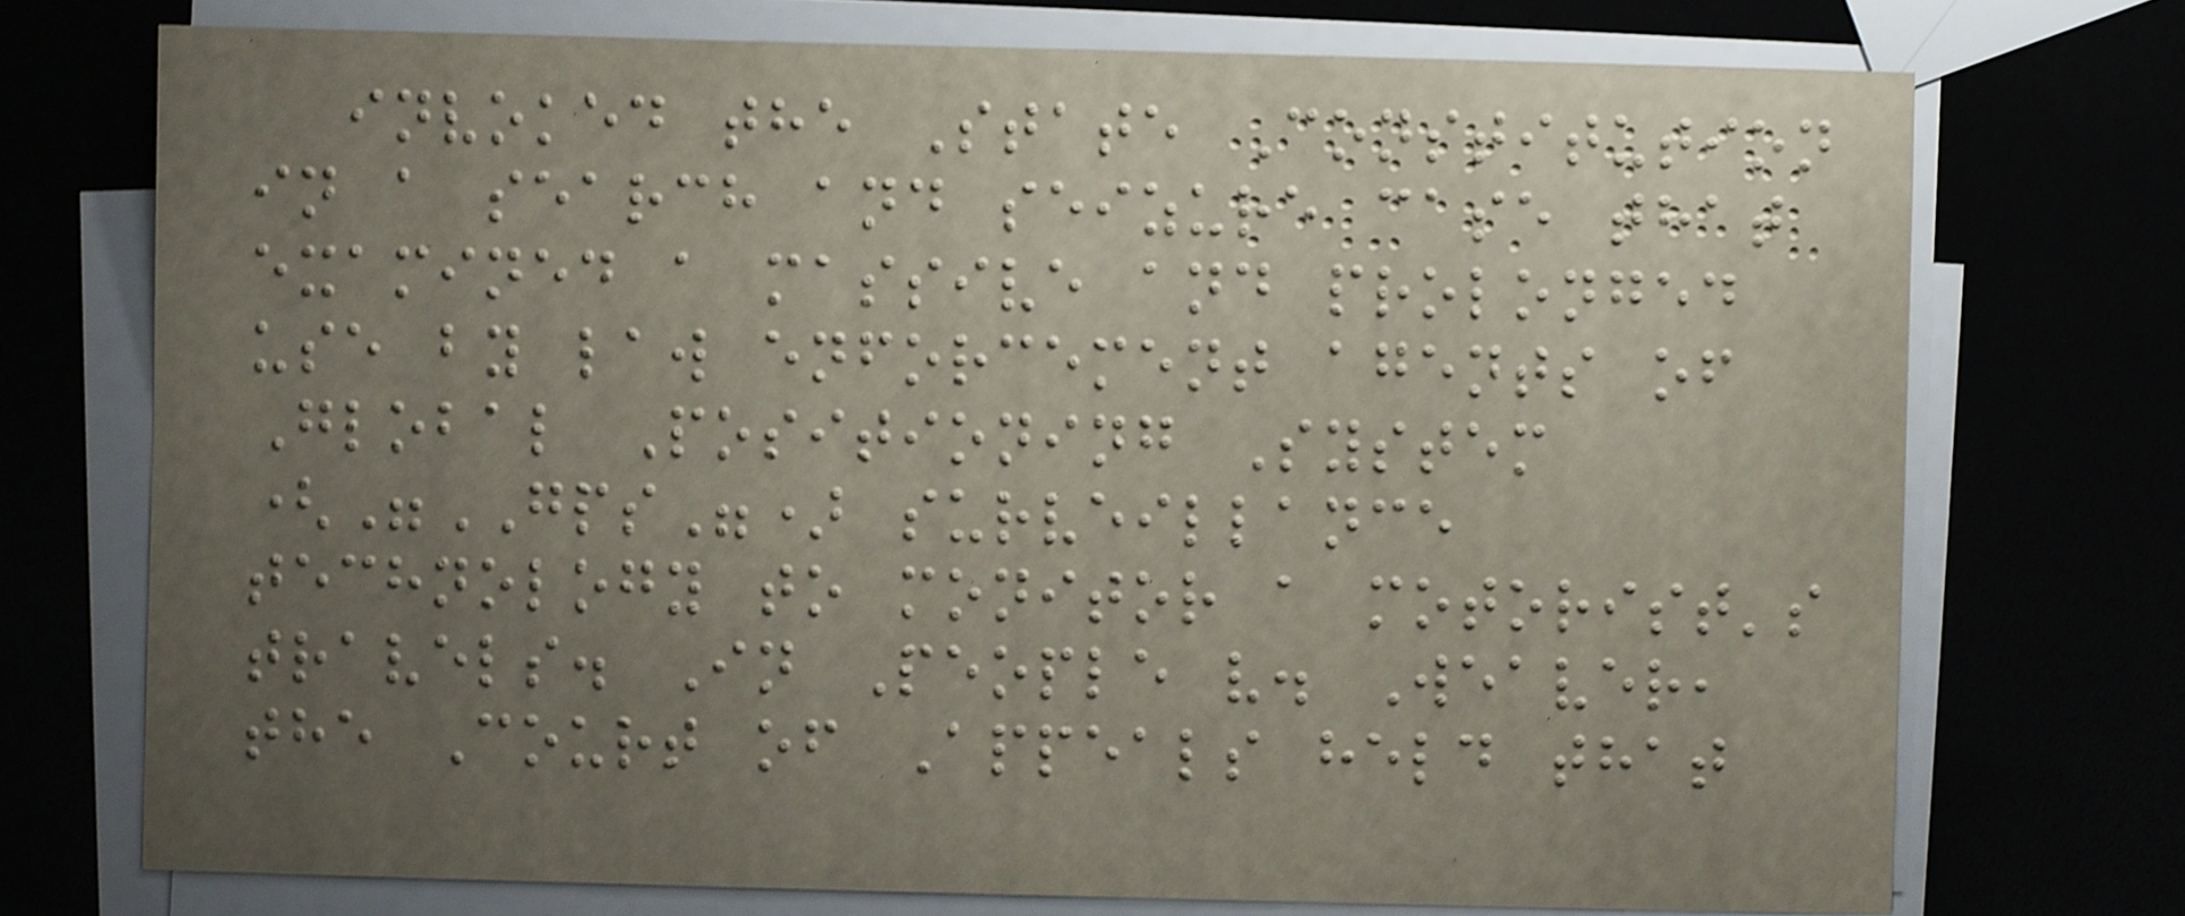invoked the State Constitution
in a search and seizure case that
examined a massive and prolonged
use by law enforcement agents of
Global Positioning System
("GPS") surveillance
technology to monitor a motorist's
travels. In People v. Weaver,
the Court of Appeals held that
